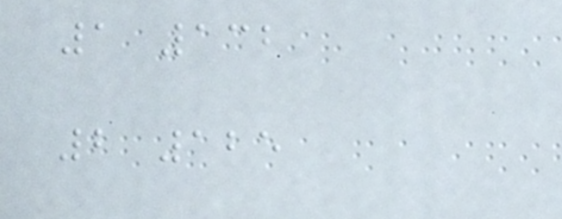1 132
2 125
